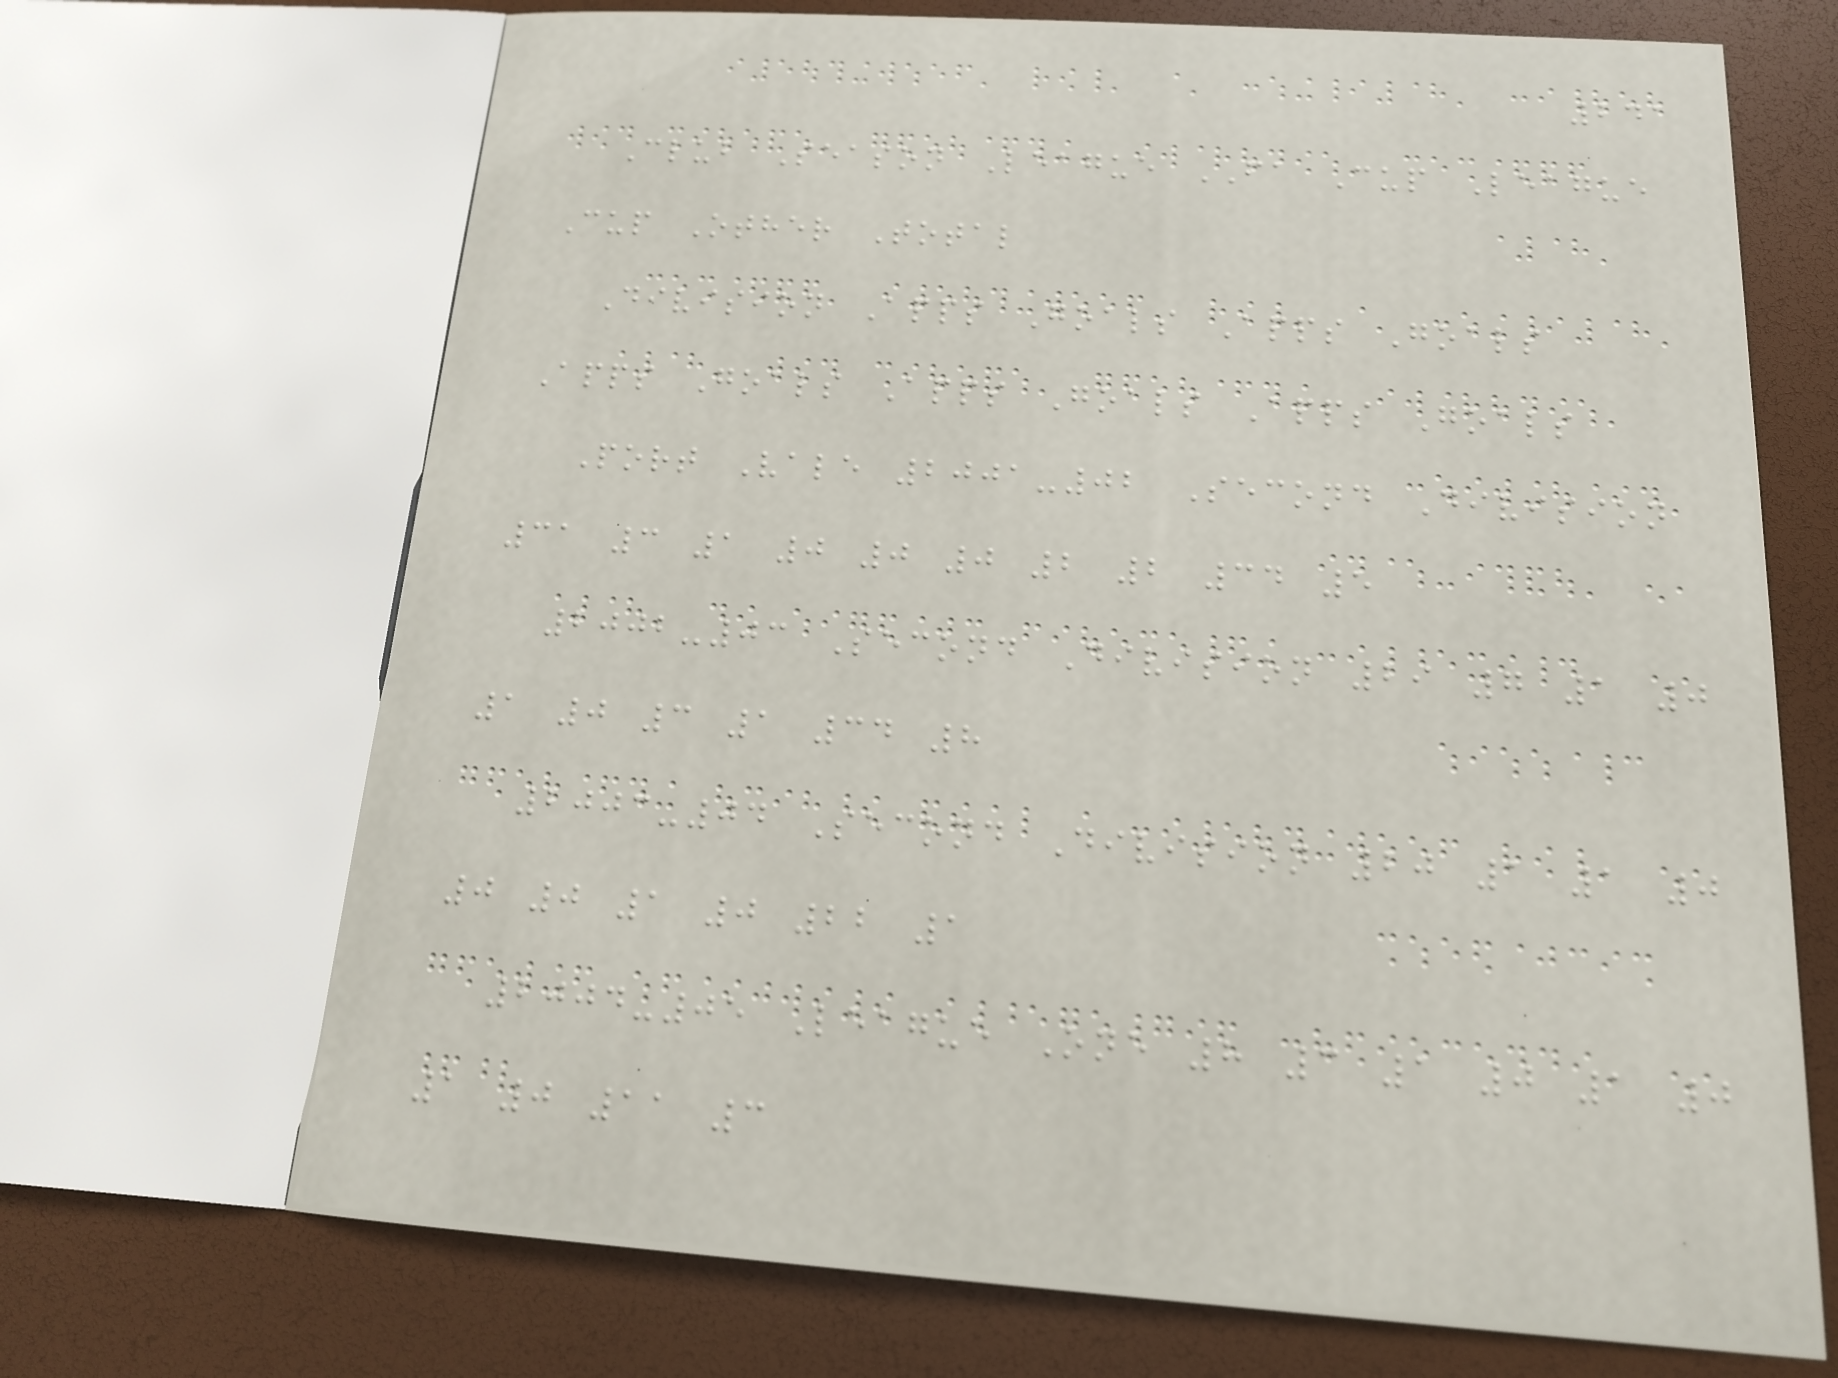241
Club Season League FA Cup League
Cup Other Total
Division Apps Goals Apps Goals
Apps Goals Apps Goals Apps Goals
Port Vale 2001-02 Second Division
31 3 1 0 0 0 2 2 34 5
2002-03 Second Division 29 7 1 0
1 0 3 1 34 8
2003-04 Second Division 20 1 1 0
0 0 1 0 22 1
2004-05 League One 8 3 1 0 1 0
1 0 11 3
